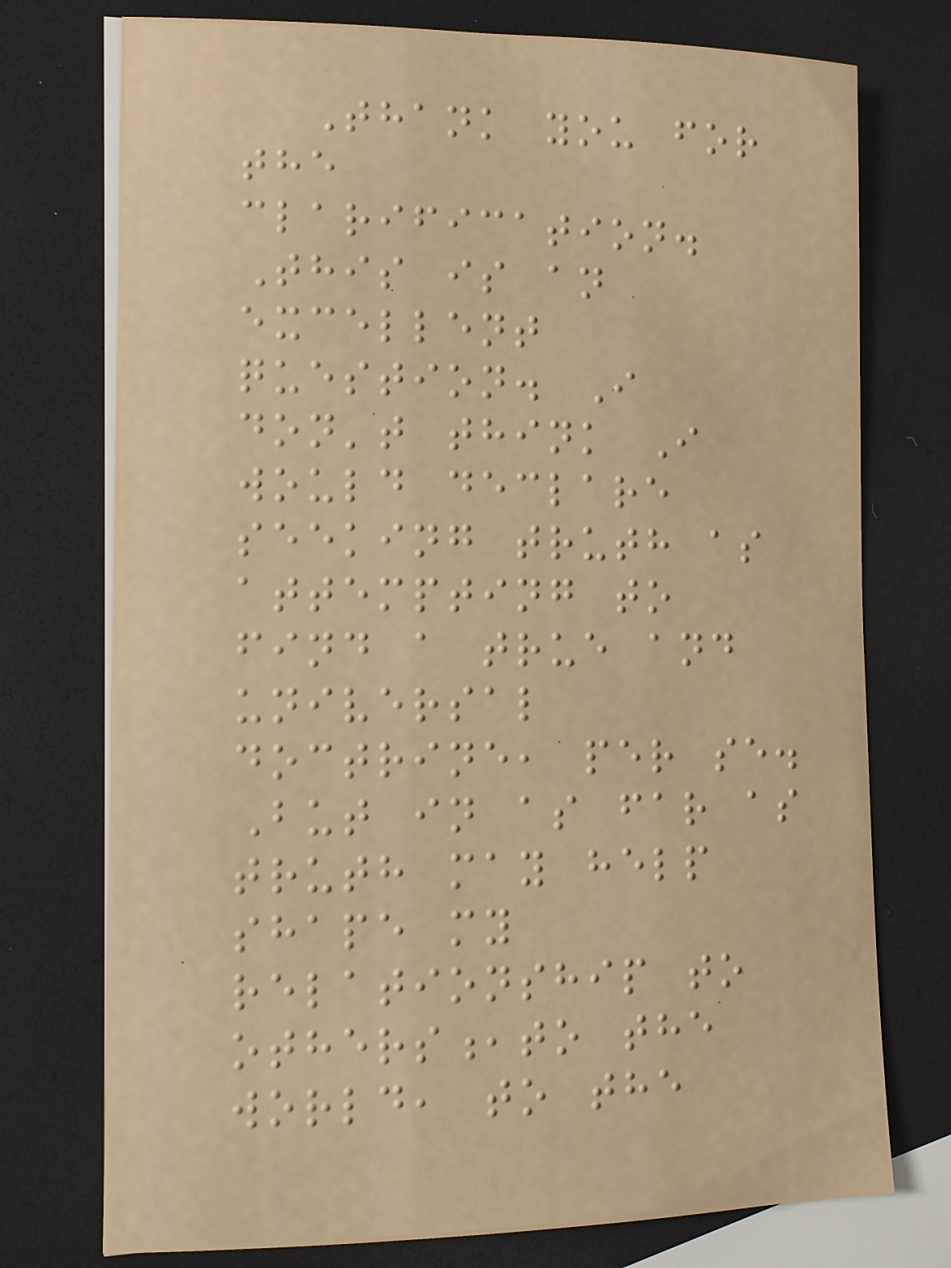Thank you for
the
clarification.
This is an
excellent
question. I
don't think I
would declare
seeking truth as
attempting to
find a true and
universal
doctrine, per se.
But in as far as
truth may help
shape my
relationship to
others,to the
world, to the
